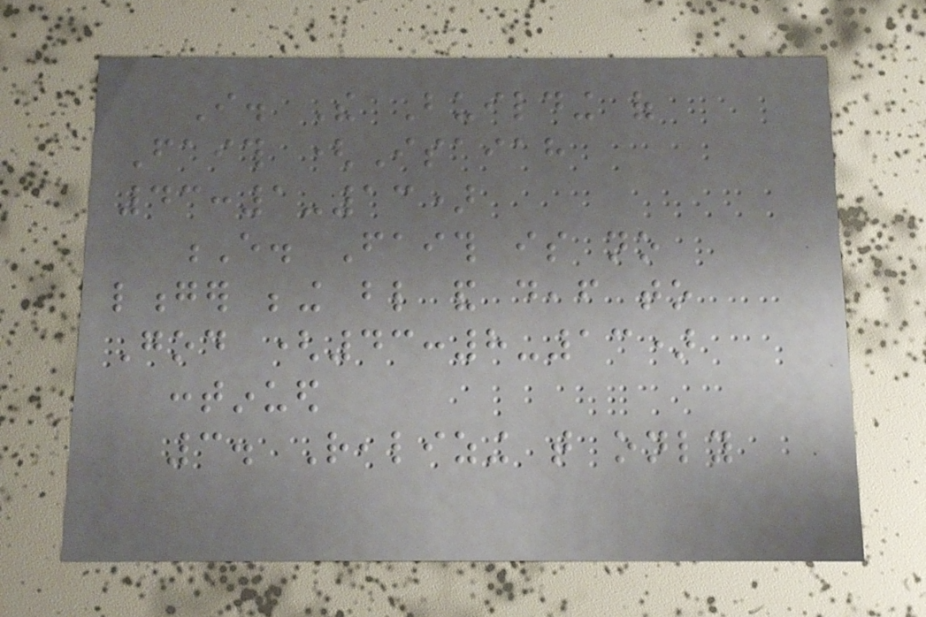I. The Building of
Faith (Isaiah
43:1-13)
E. Faith is no
longer being blind and deaf to
God (43:8-13)
continued
3. Realizing that only
